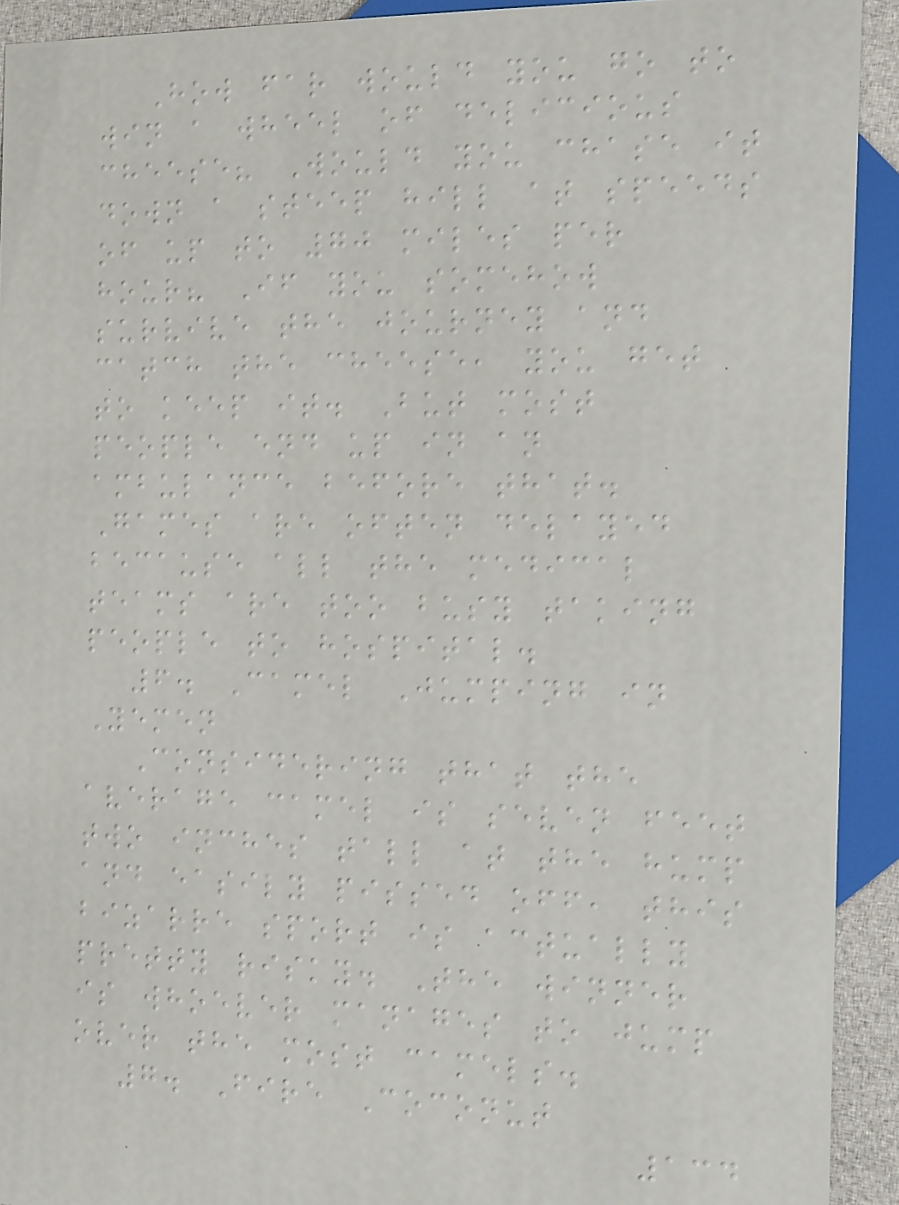How far would you go to
win a wheel of delicious
cheese? Would you chase it
down a steep hill at speeds
of up to 70 miles per
hour? If you somehow
survive the journey and
catch the cheese, you get
to keep it. But most
people end up in an
ambulance before that.
Games are often delayed
because all the medical
teams are too busy taking
people to hospital.
6. Camel Jumping in
Yemen
Considering that the
average camel is seven feet
two inches tall at the hump
and easily pissed off, this
bizarre sport is actually
pretty risky. The winner
is whoever manages to jump
over the most camels.
7. Fire Coconut
134
